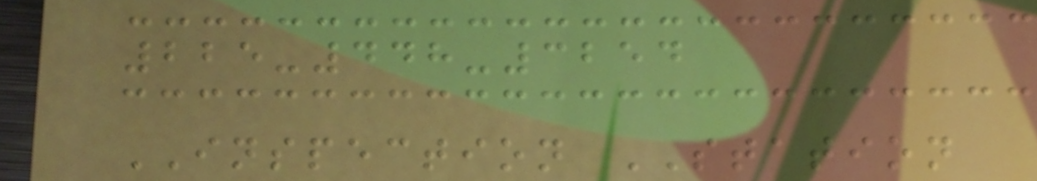225-448-3254
INSPECTION STATION
